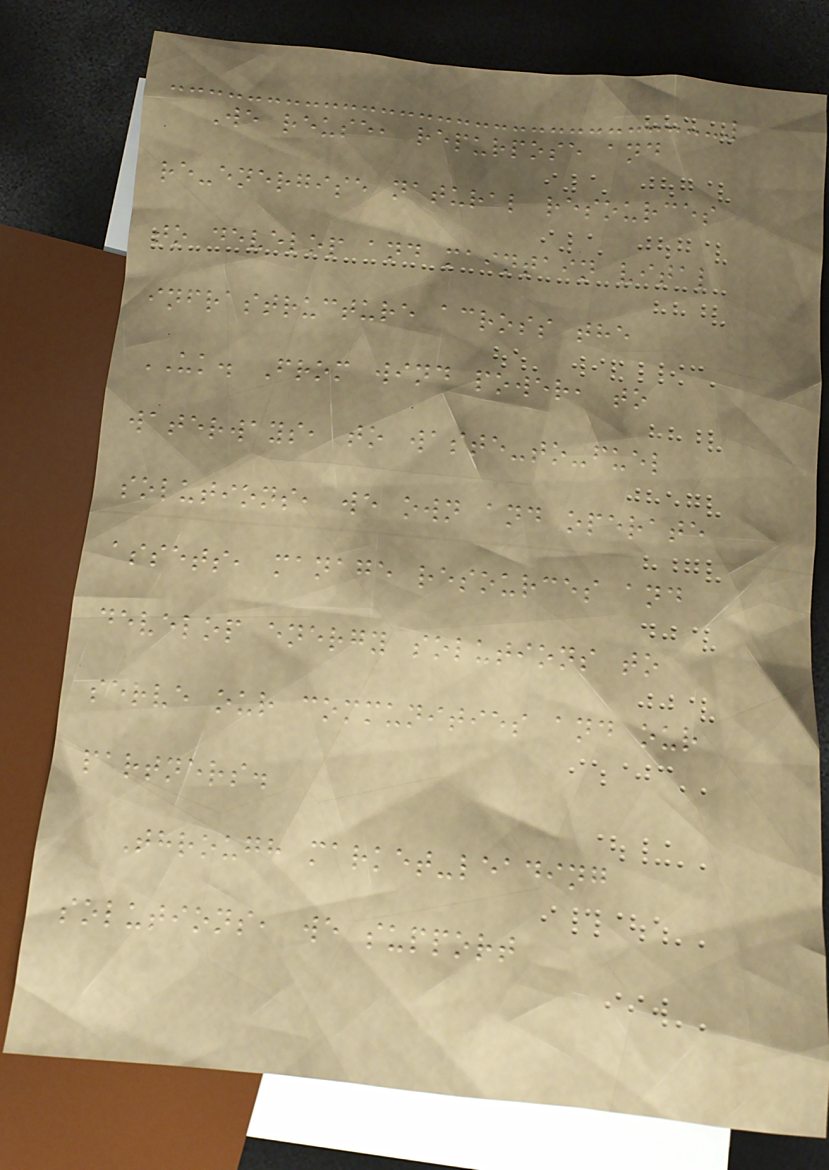We reuse, repurpose and
re-energise natural resources
to develop and maintain vital
infrastructure across the
UK. From wind power, to
waterways, to waste-to-fuel
solutions, we own and operate
assets, manage resources and
develop energy solutions to
serve our communities and our
partners.
Through market-leading
solutions, we support
